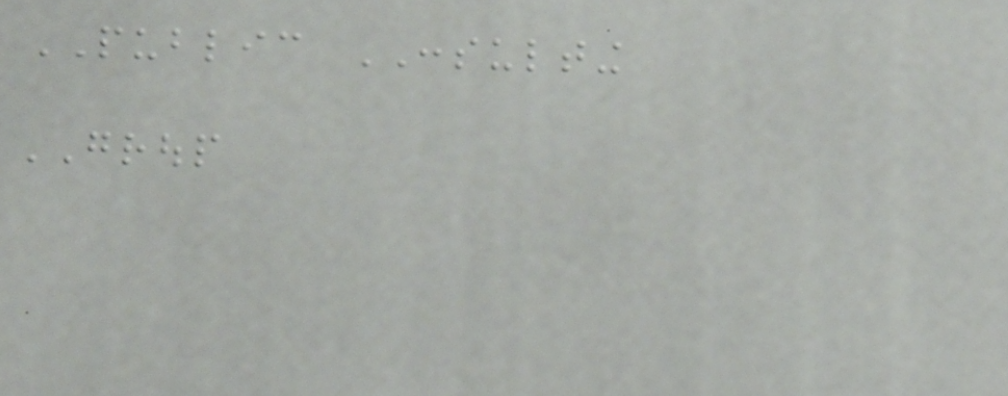PUBLIC CONSULTING
GROUP
